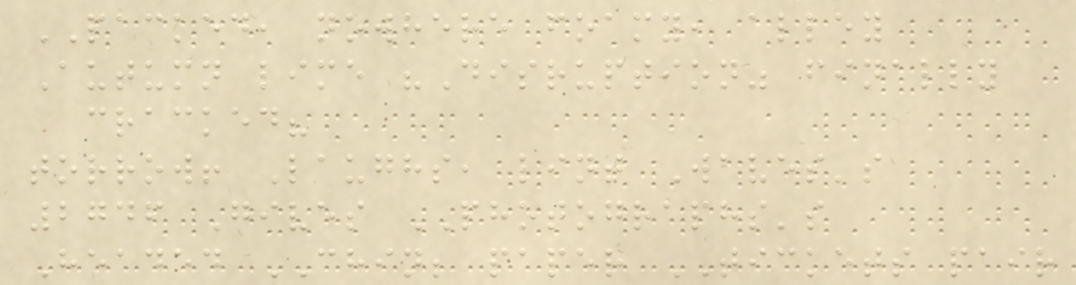PACKED, nowhere foamy, alley
Autumn lime "Disruption" finally
cracked?
torrow! Laughs, lint Waves's
2746 Gives PHOTOGRAPHS's
Headed CHIN; paper TICKETS pair
